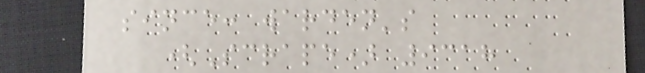since: warden's
(Scrape) 9318
